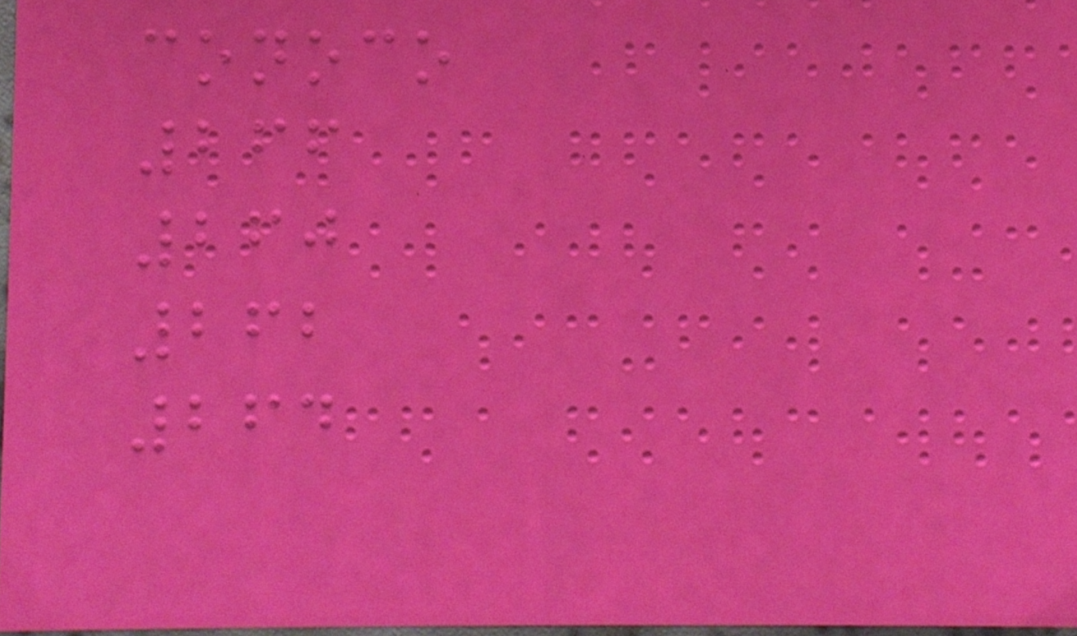conoco
266
260
262
264
